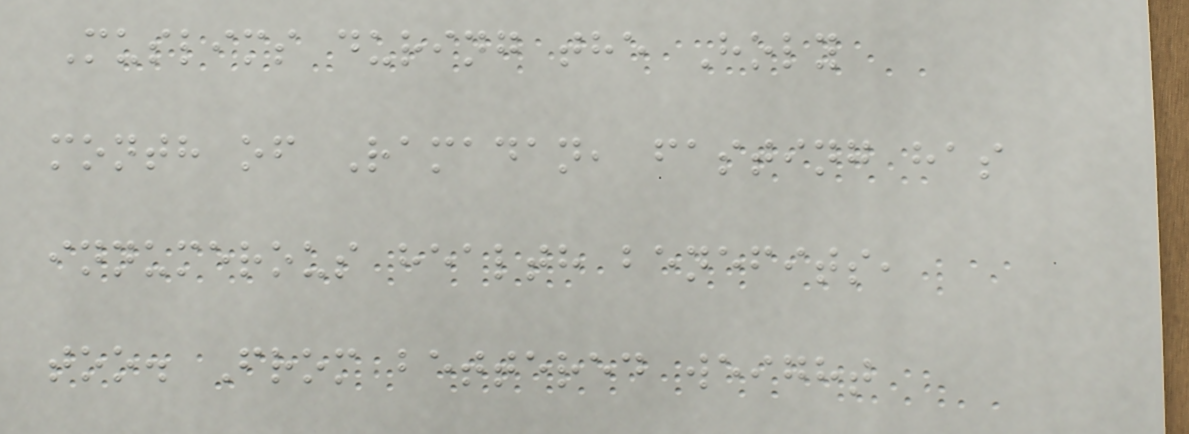Muslims during the Holy
month of Ramadan, fasting has
innumerous health benefits,
too. From bettered weight
